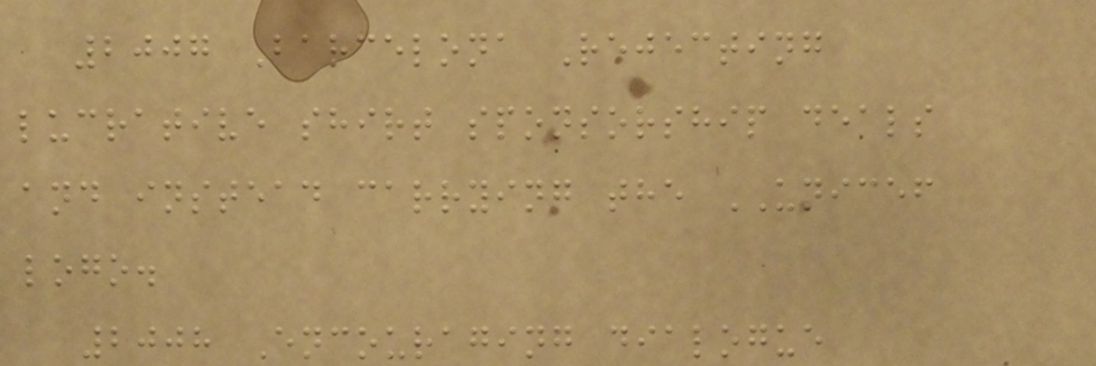2007 Barcelona Rejecting
lucrative shirt sponsorship deals
and instead carrying the UNICEF
logo.
2008 Encouraging dialogue
